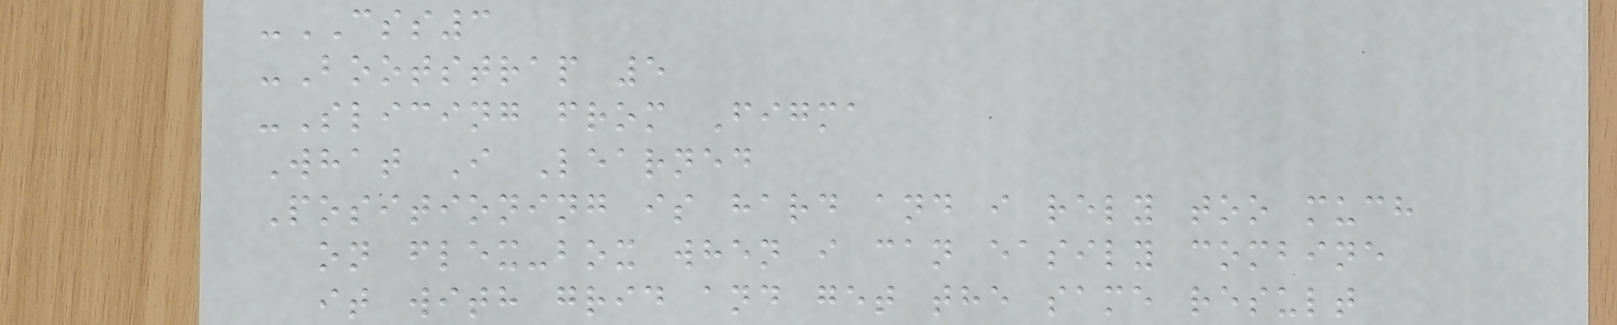-CSS3
-Bootstrap 5
-Slicing from Figma
What I Learned
Positioning is hard and i rely too much
on flex-box when i can easily combine
it with grid and get the same result
